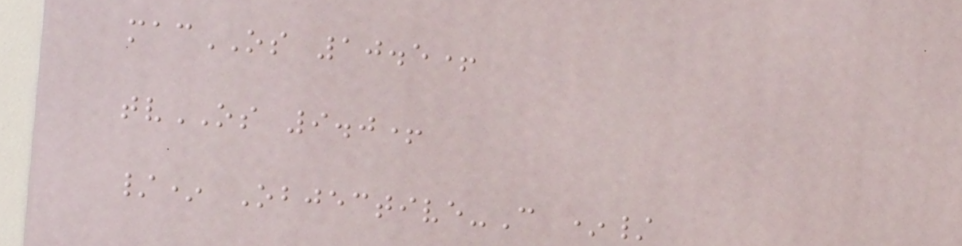macOS 10.5+
tvOS 9.0+
/* Objective-C */
